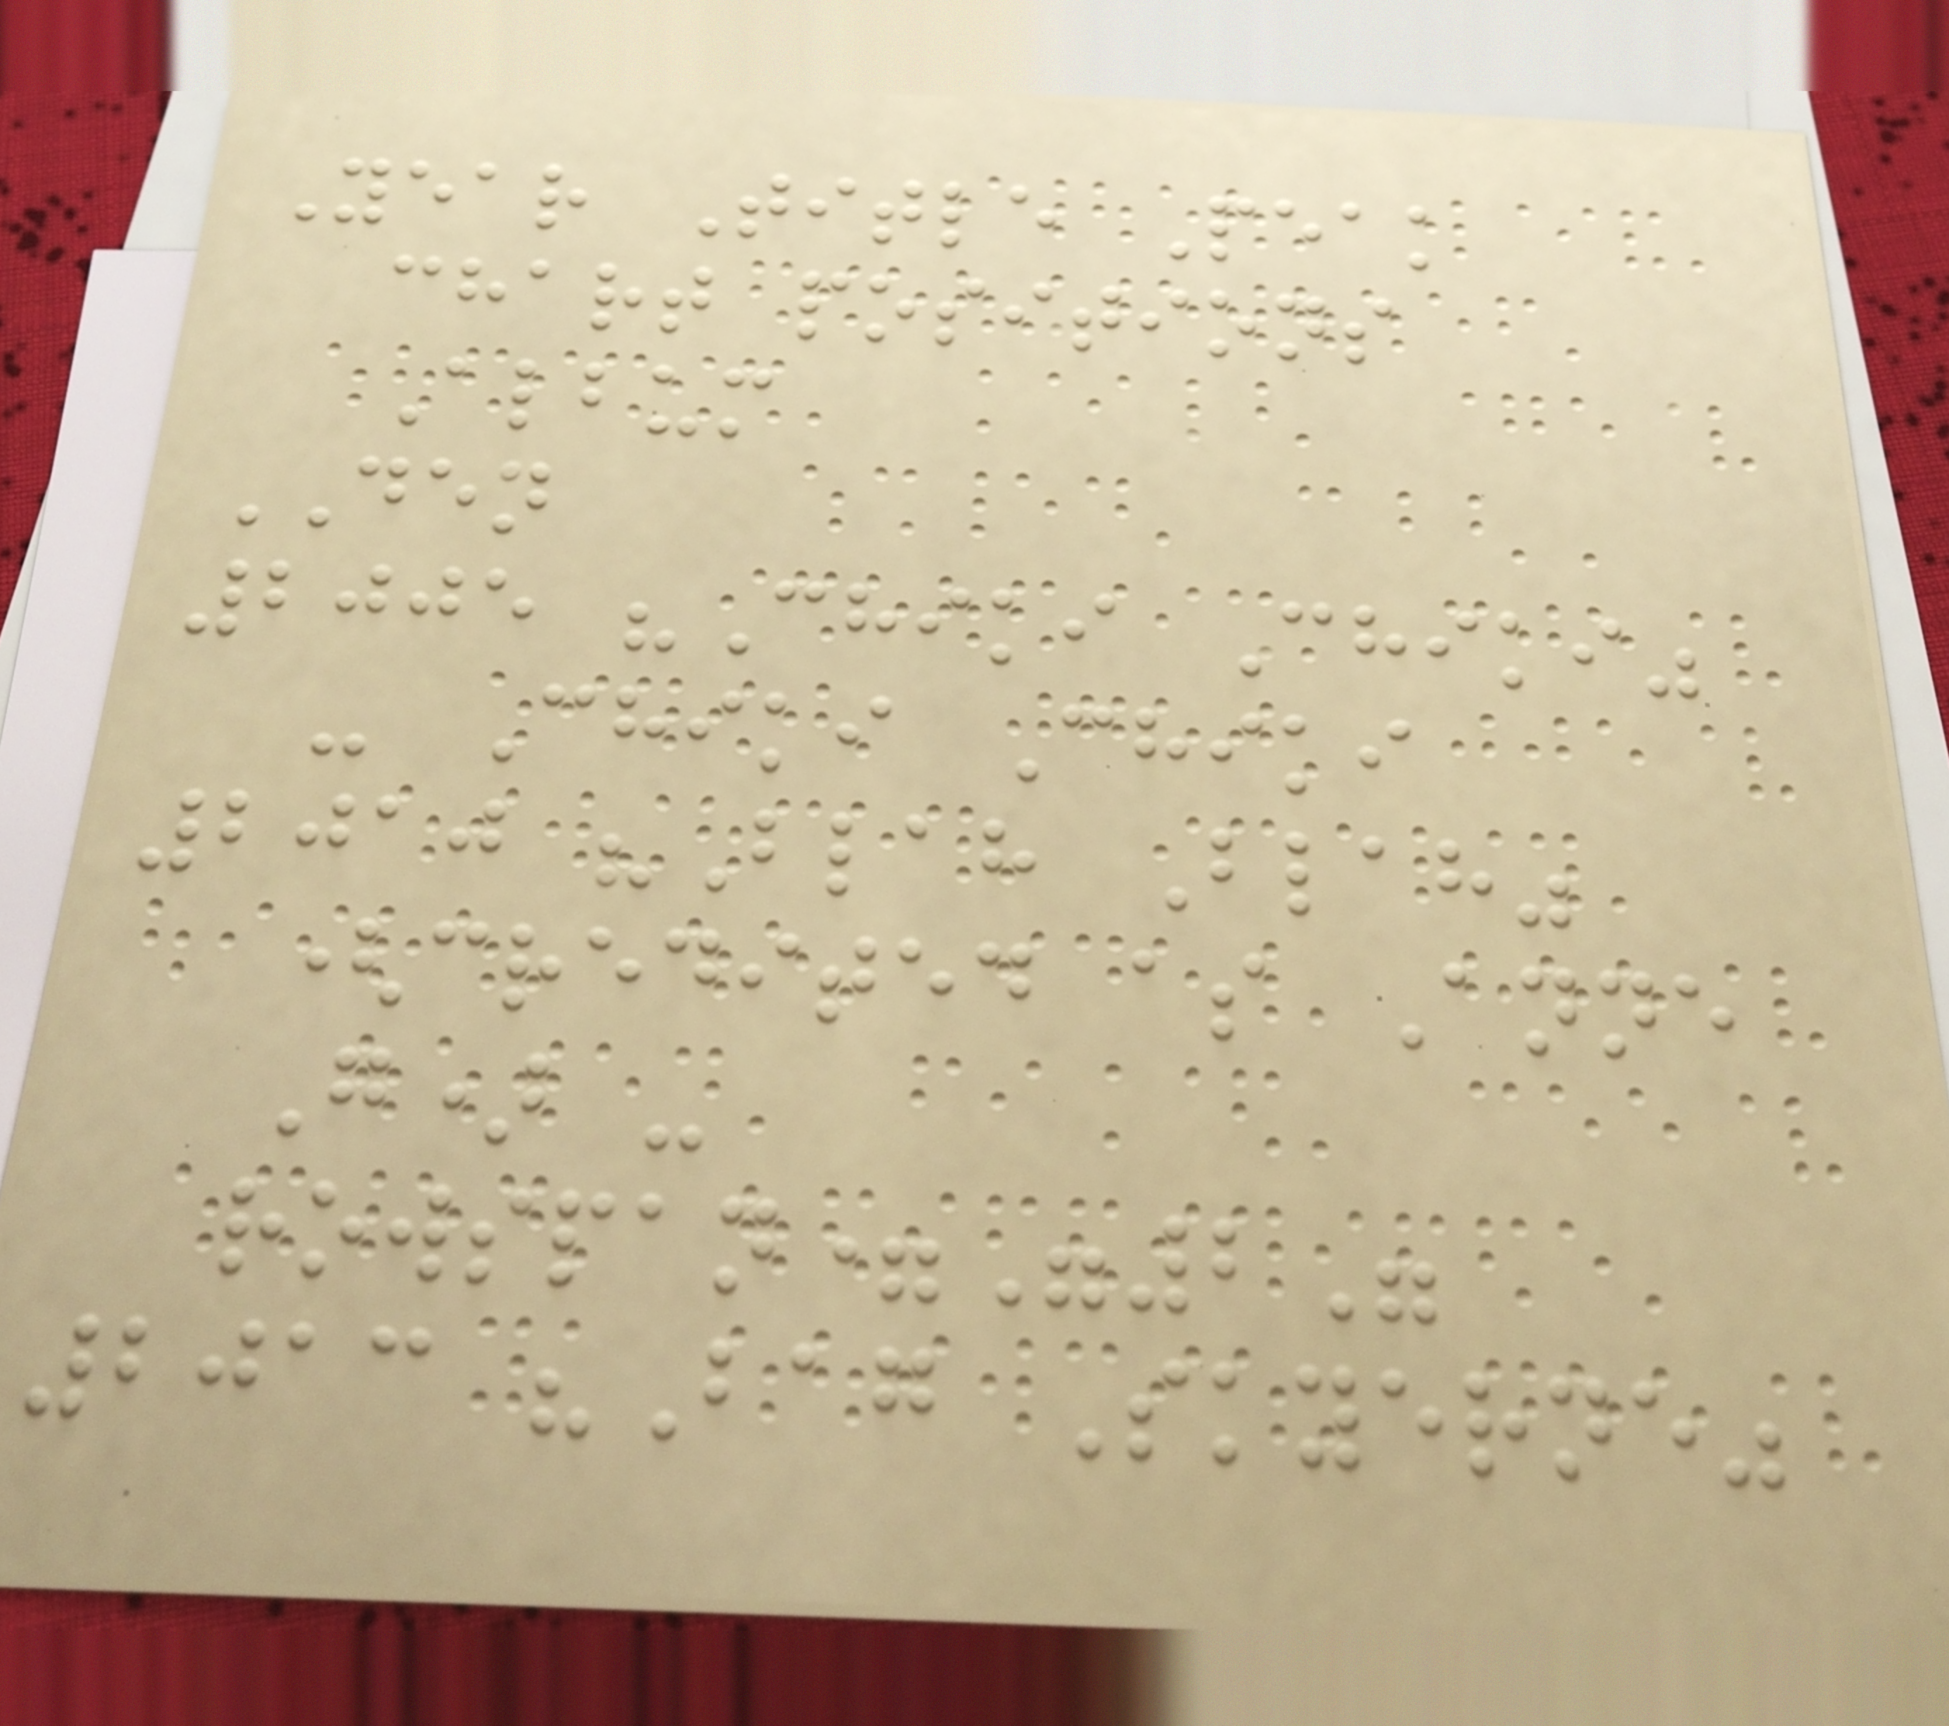Year Title Peak
chart positions
Album
DEN
2005 "Chiki Chiki"
- Chiki Chiki
2010 "Blah Blah"
(credited as Anne
G) -
rowspan="2"
2013 "Bag Skyerne"
